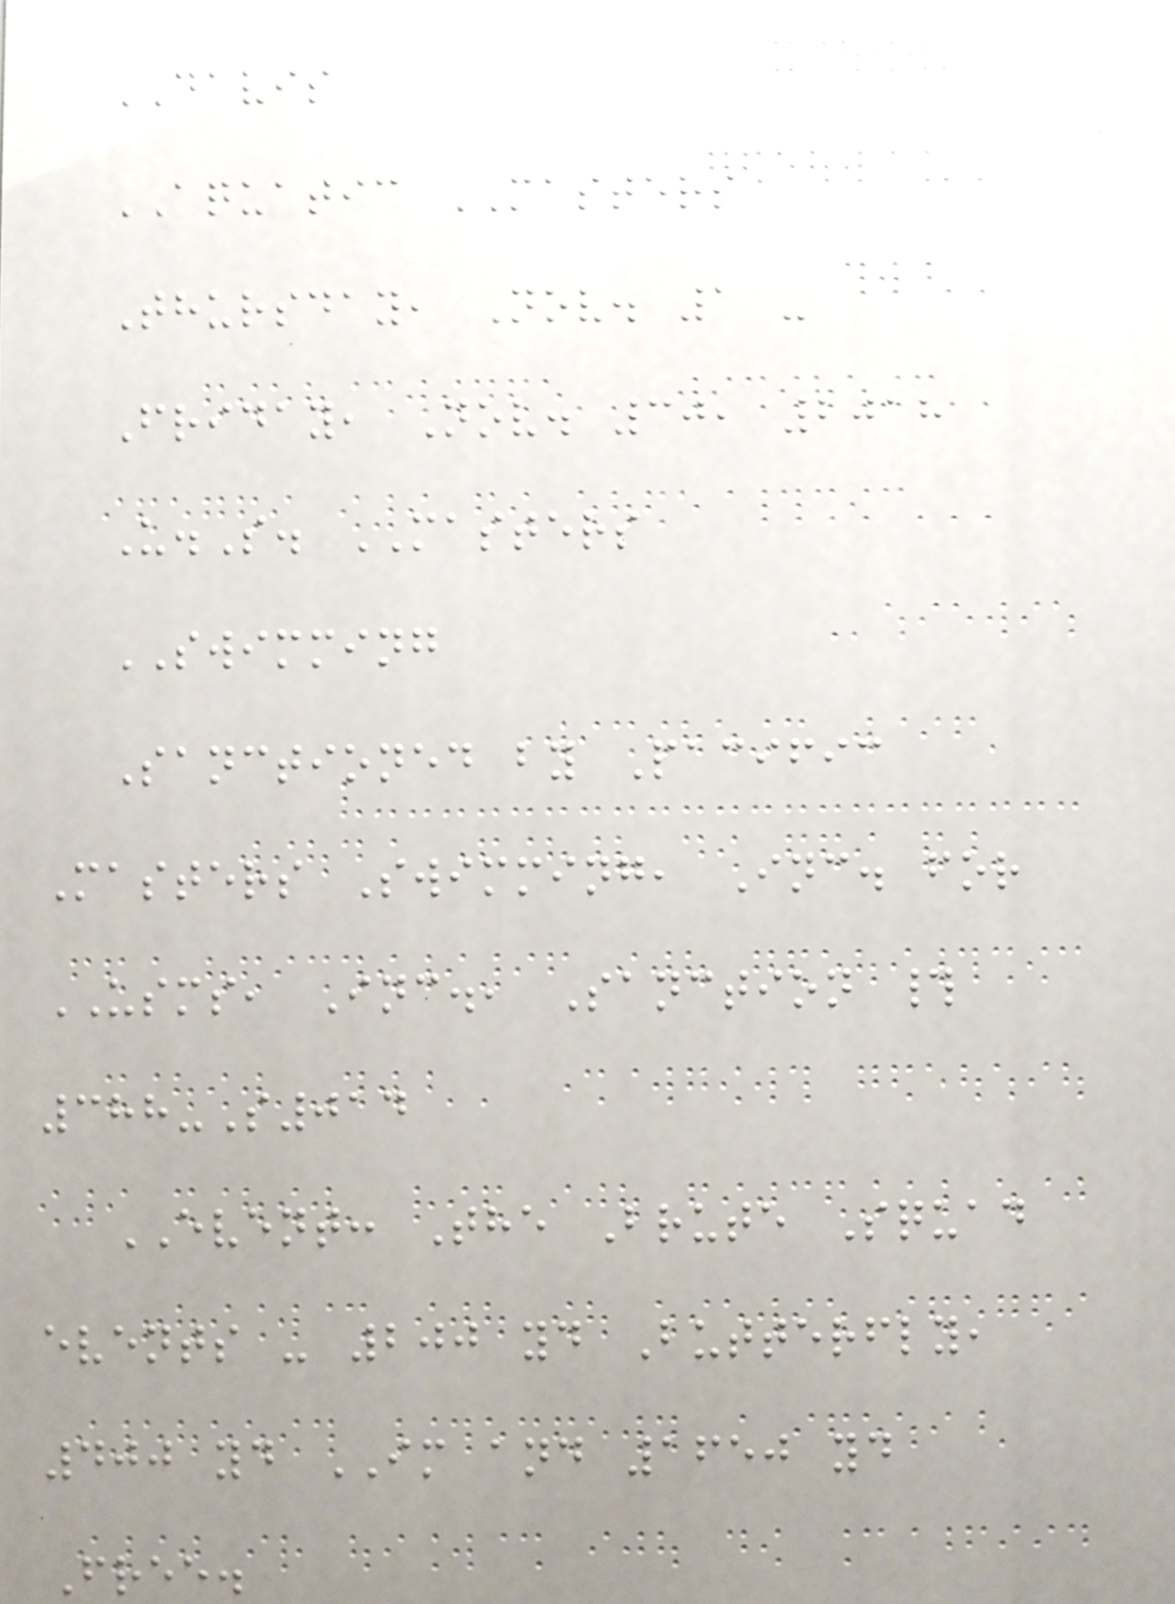DAVIS
AQUATIC MASTERS
Thursday, Nov. 1 -
Friday, Nov. 30, 2018
U.S. MASTERS
SWIMMING
Sanctioned by Pacific
Masters Swimming, Inc. for
USMS, Inc., Sanction #
388-S014
EVENT: The Brute Squad
events - 200 yd Butterfly,
400 yd IM and 1650 yd
Free.
